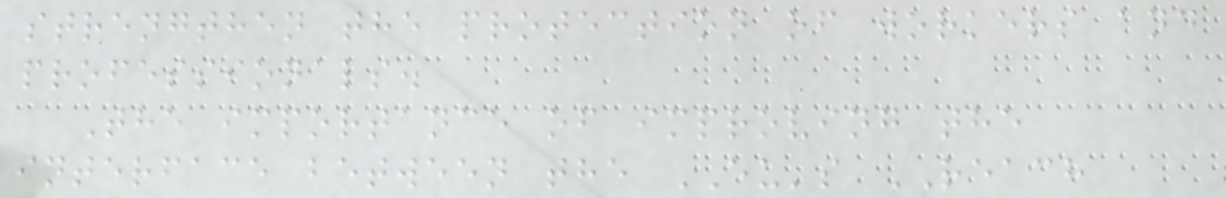strengthen the protection of workers and
professionals.
The importance of improving the
interface between the EU's REACH
